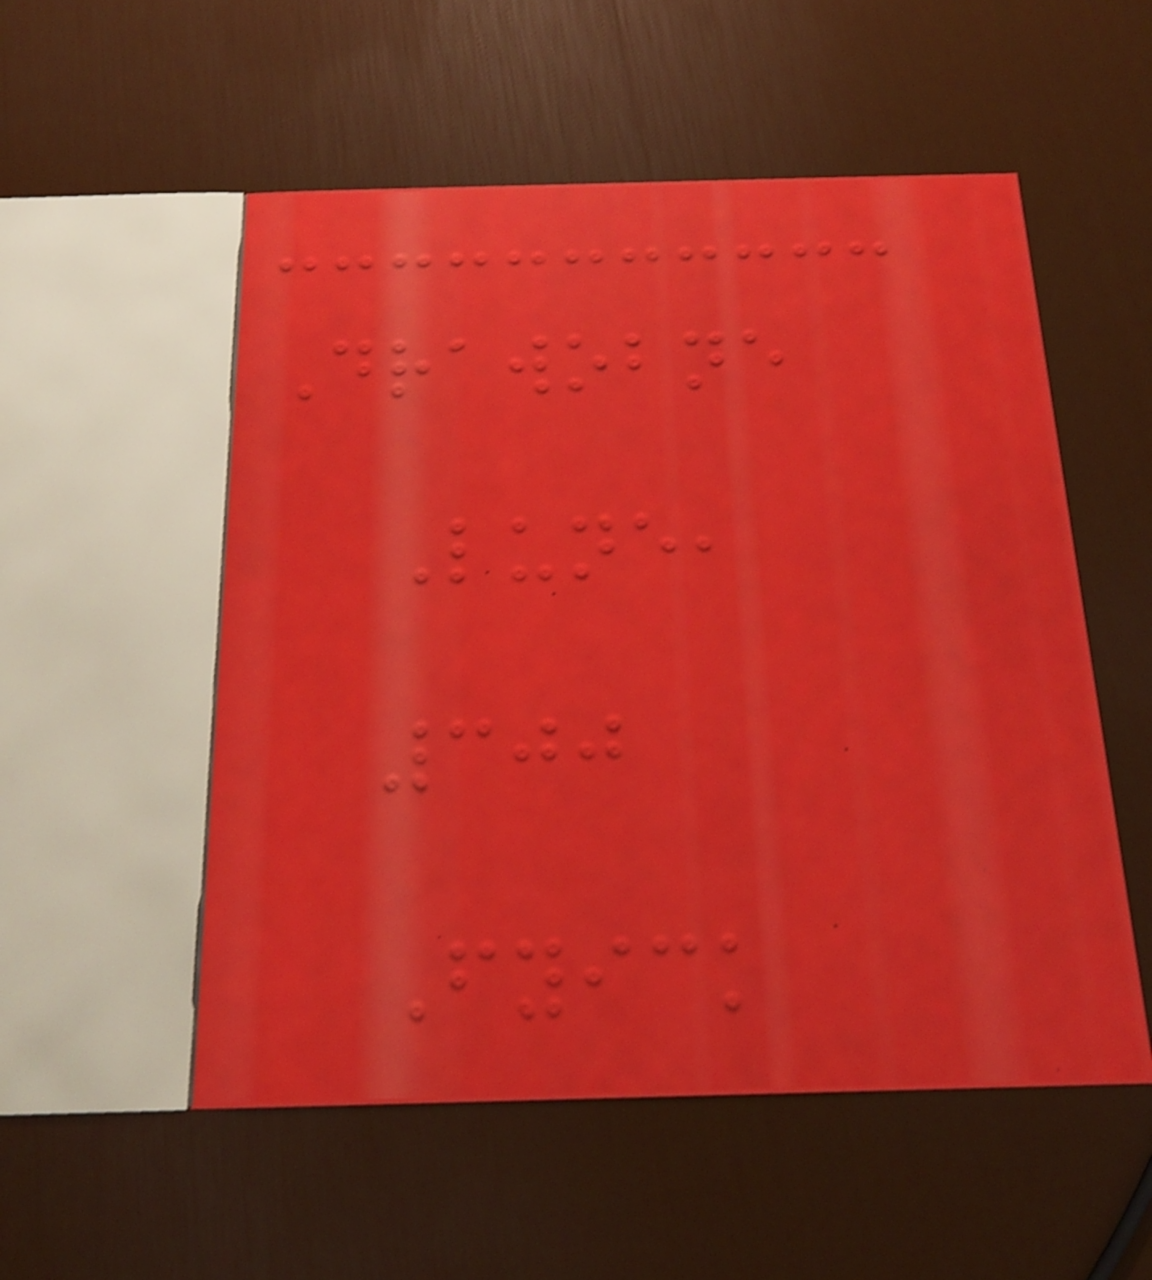Drawobne
Lune,
300
Fyick
